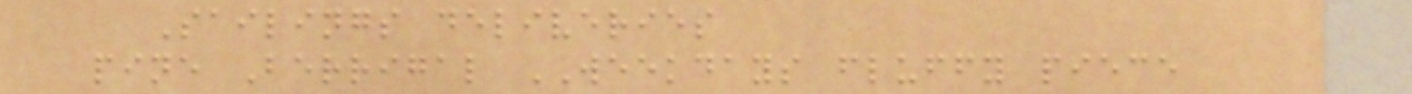Sailings deliveries
pine Berrigal WEEKDAYS fluffy piece
